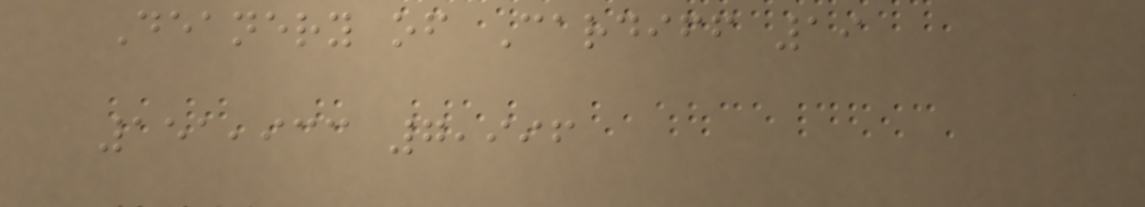Deanery of Cardiff 19
151,933 7,996
